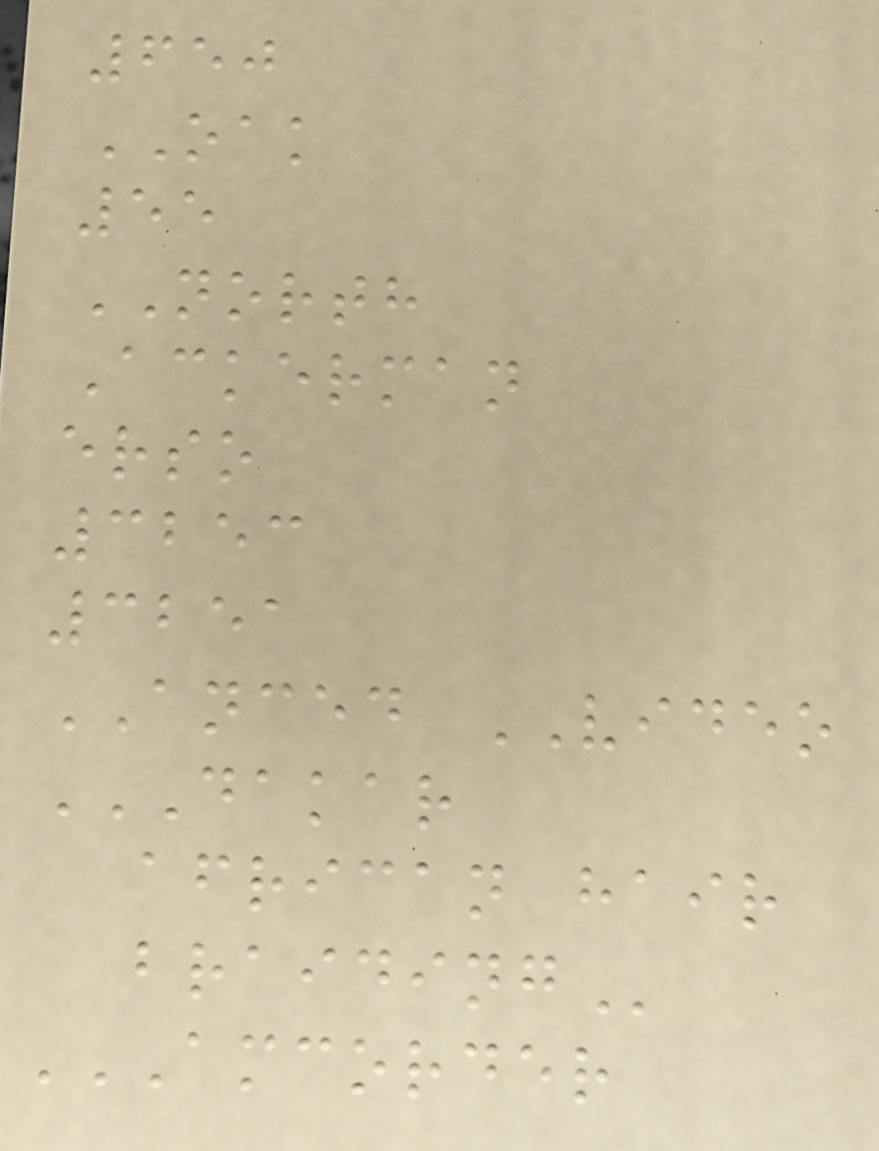650
OAK
55
NORTH
Ackerman
erso
3253
3251
ANCED VIDEO
DAKAR
AFRICAN HAIR
BRAIDING
AMCORDER
